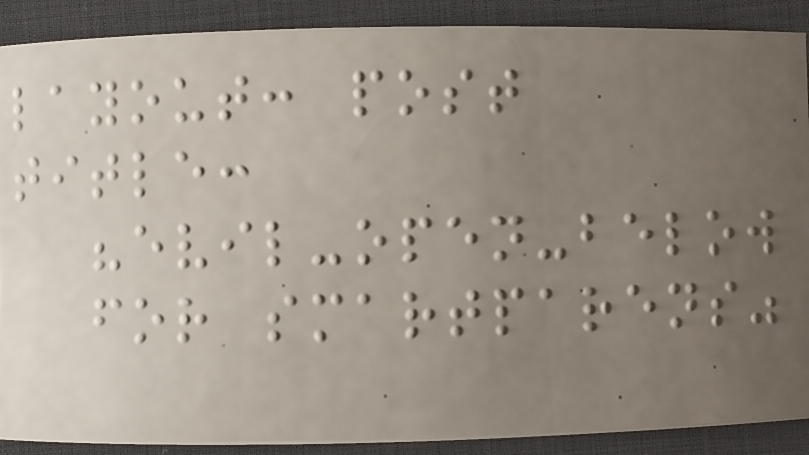layout: post
title:
"evil-open-below
for smartparens"
